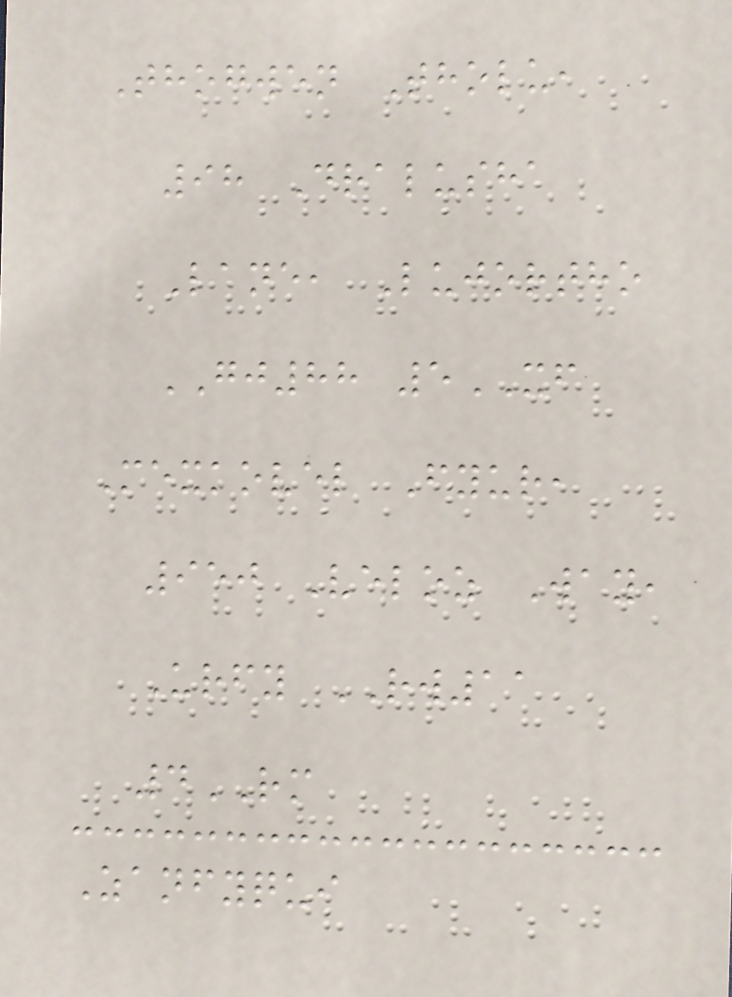Thogwen Tholu,
98 Dralusha
Lane, Lujortho
GJ88 5XF
Mexkovel Fyur,
950 Veloz Way,
Urfy RW11
4RM
Zanfyqui
